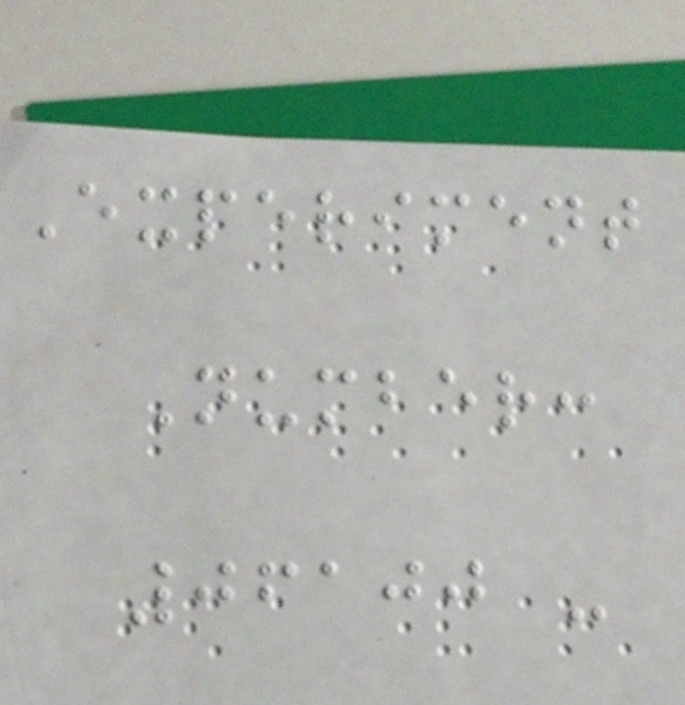Experiment
Number:
06100 -
